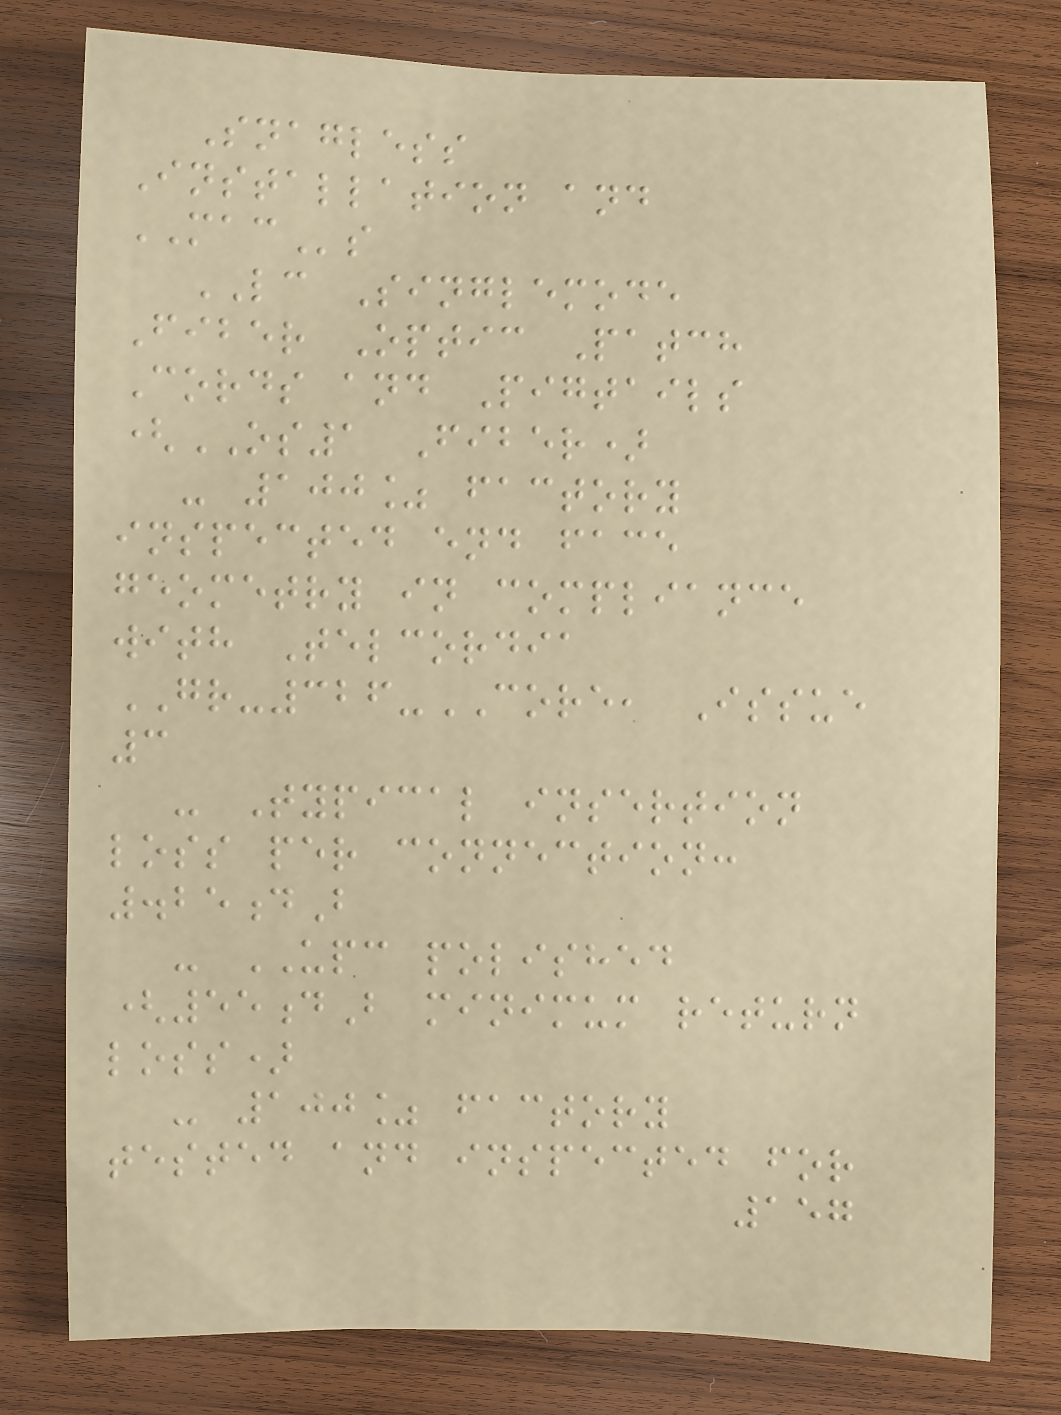Snagless
Installation and
MACs
LC Singlemode
Fiber Optic Patch
Cords and Pigtails
(OS1 Fiber)
- 100% factory
inspected end face
geometry in compliance
with Telcordia
GR-326-CORE, Issue
3
- Typical insertion
loss per connection:
.25dB
- UPC polished
(55dB minimum return
loss)
- 100% factory
tested and inspected for
157
